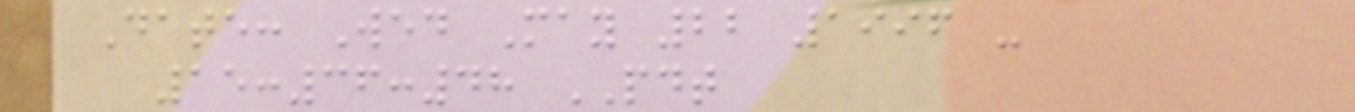Date: Wed May 22 1996 -
15:36:48 PDT
